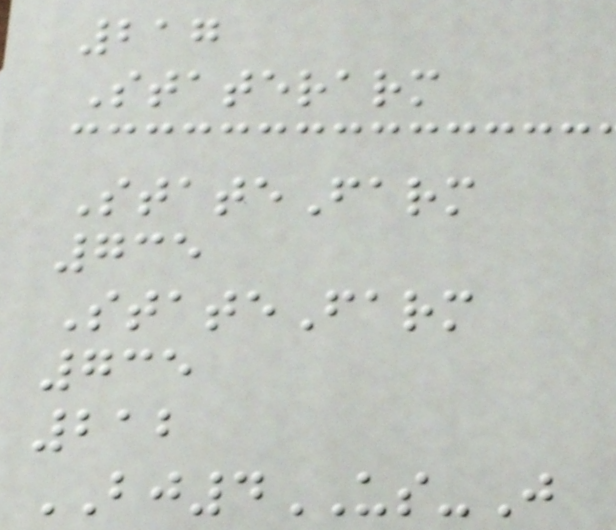217
Staterarm
StateFarm
735
StateFarm
735
212
BJ4US-J
